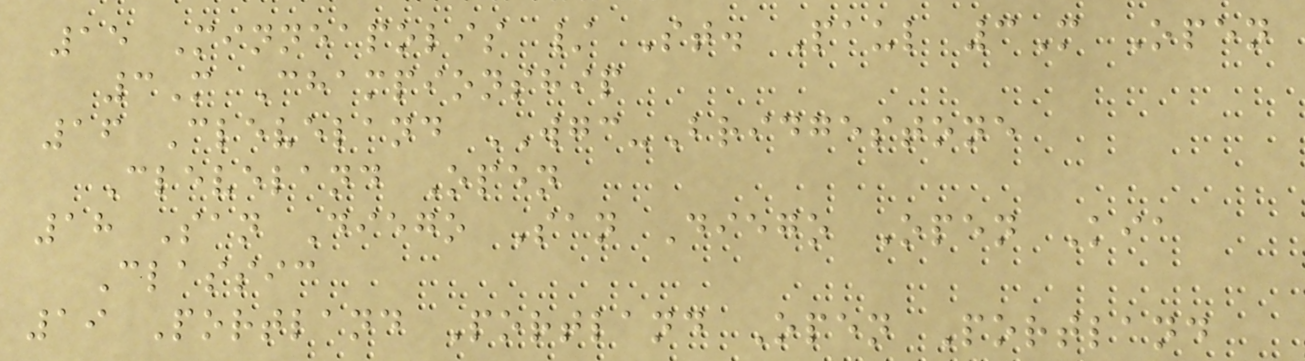15 Minneapolis / St. Paul 3M Open
3M Championship
16 Cleveland WGC-Bridgestone
Cleveland Open
18 San Diego San Diego Open Kia
Classic
19 Portland Portland Open Portland
